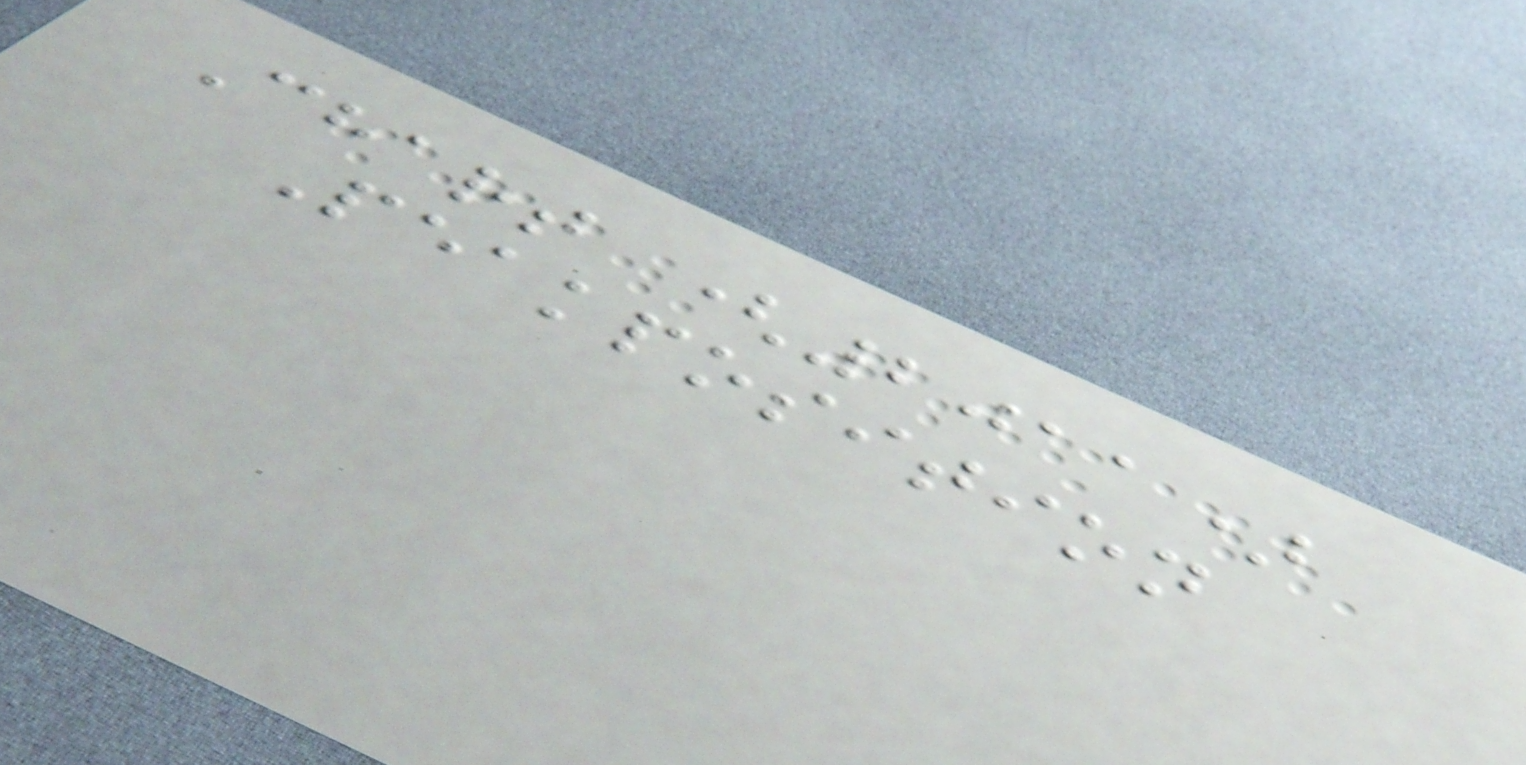Chart (2011)
Peakposition
